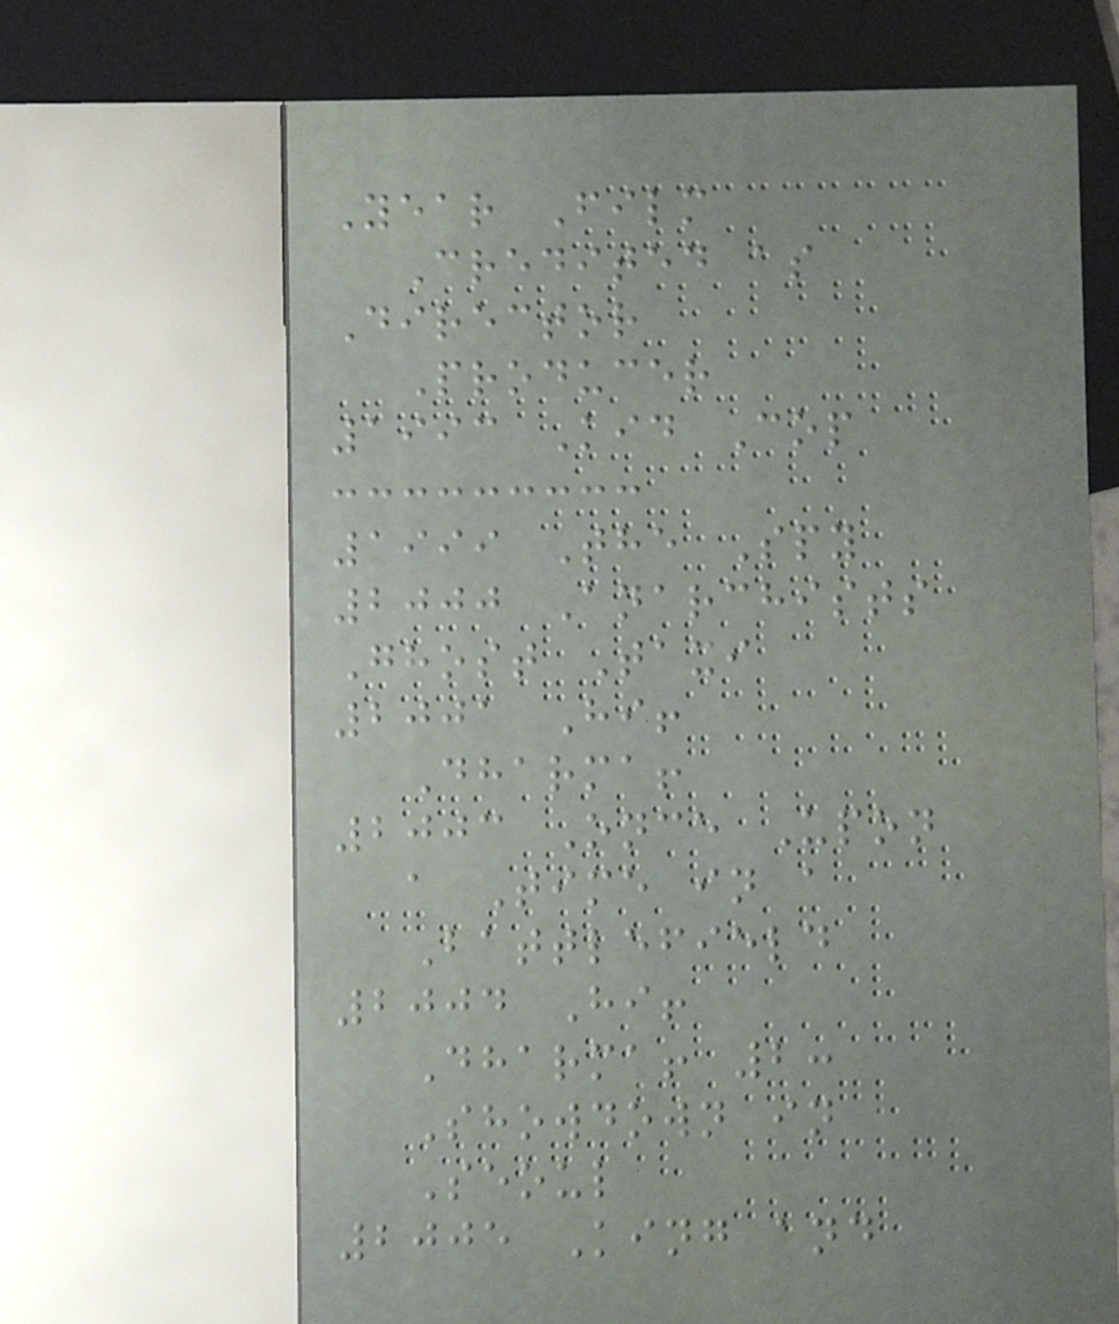Year Film
Credited as
Director
Producer
1993 Kid Cop
1999 The Spy
2000 Anarchists
Ghost Taxi
2001 Hi!
Dharma!
2003 Once Upon
a Time in a
Battlefield
2004 Hi!
Dharma! 2:
Showdown in
Seoul
2005 King and
